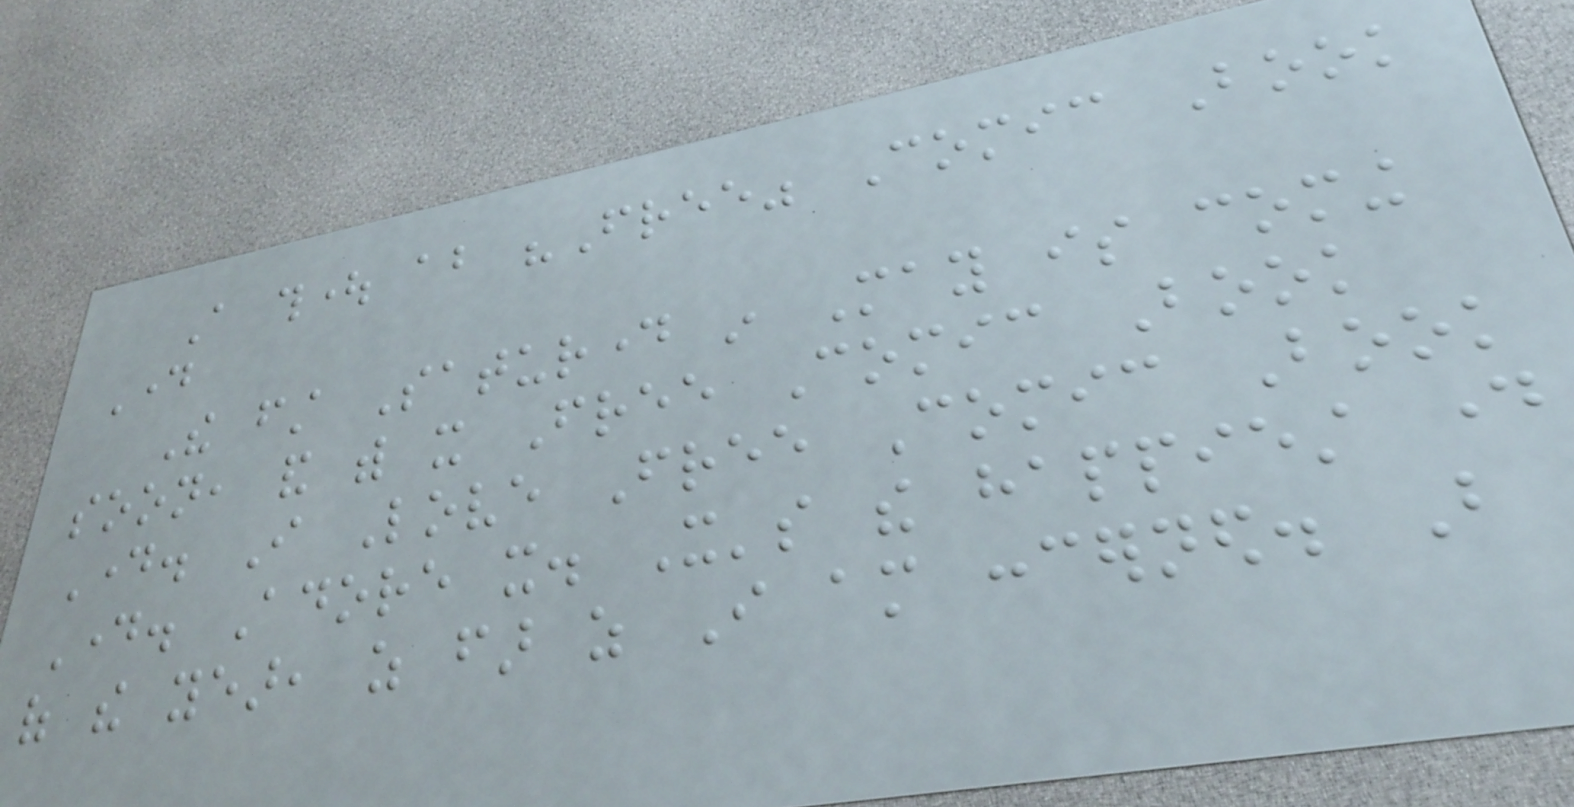A thought about "Free" Comic Book
Day
The first Saturday in May is coming
soon, and with it Free Comic Book
Day. I Love Free Comic Book
Day. Adore it. It's the happiest day
of the year, as far as I am concerned. But
